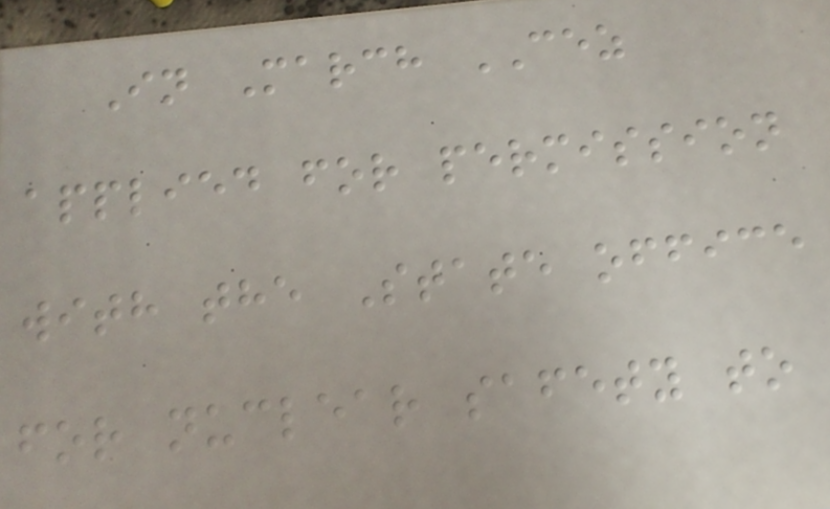In March CEZ
applied for permission
with the State office
for nuclear safety to
